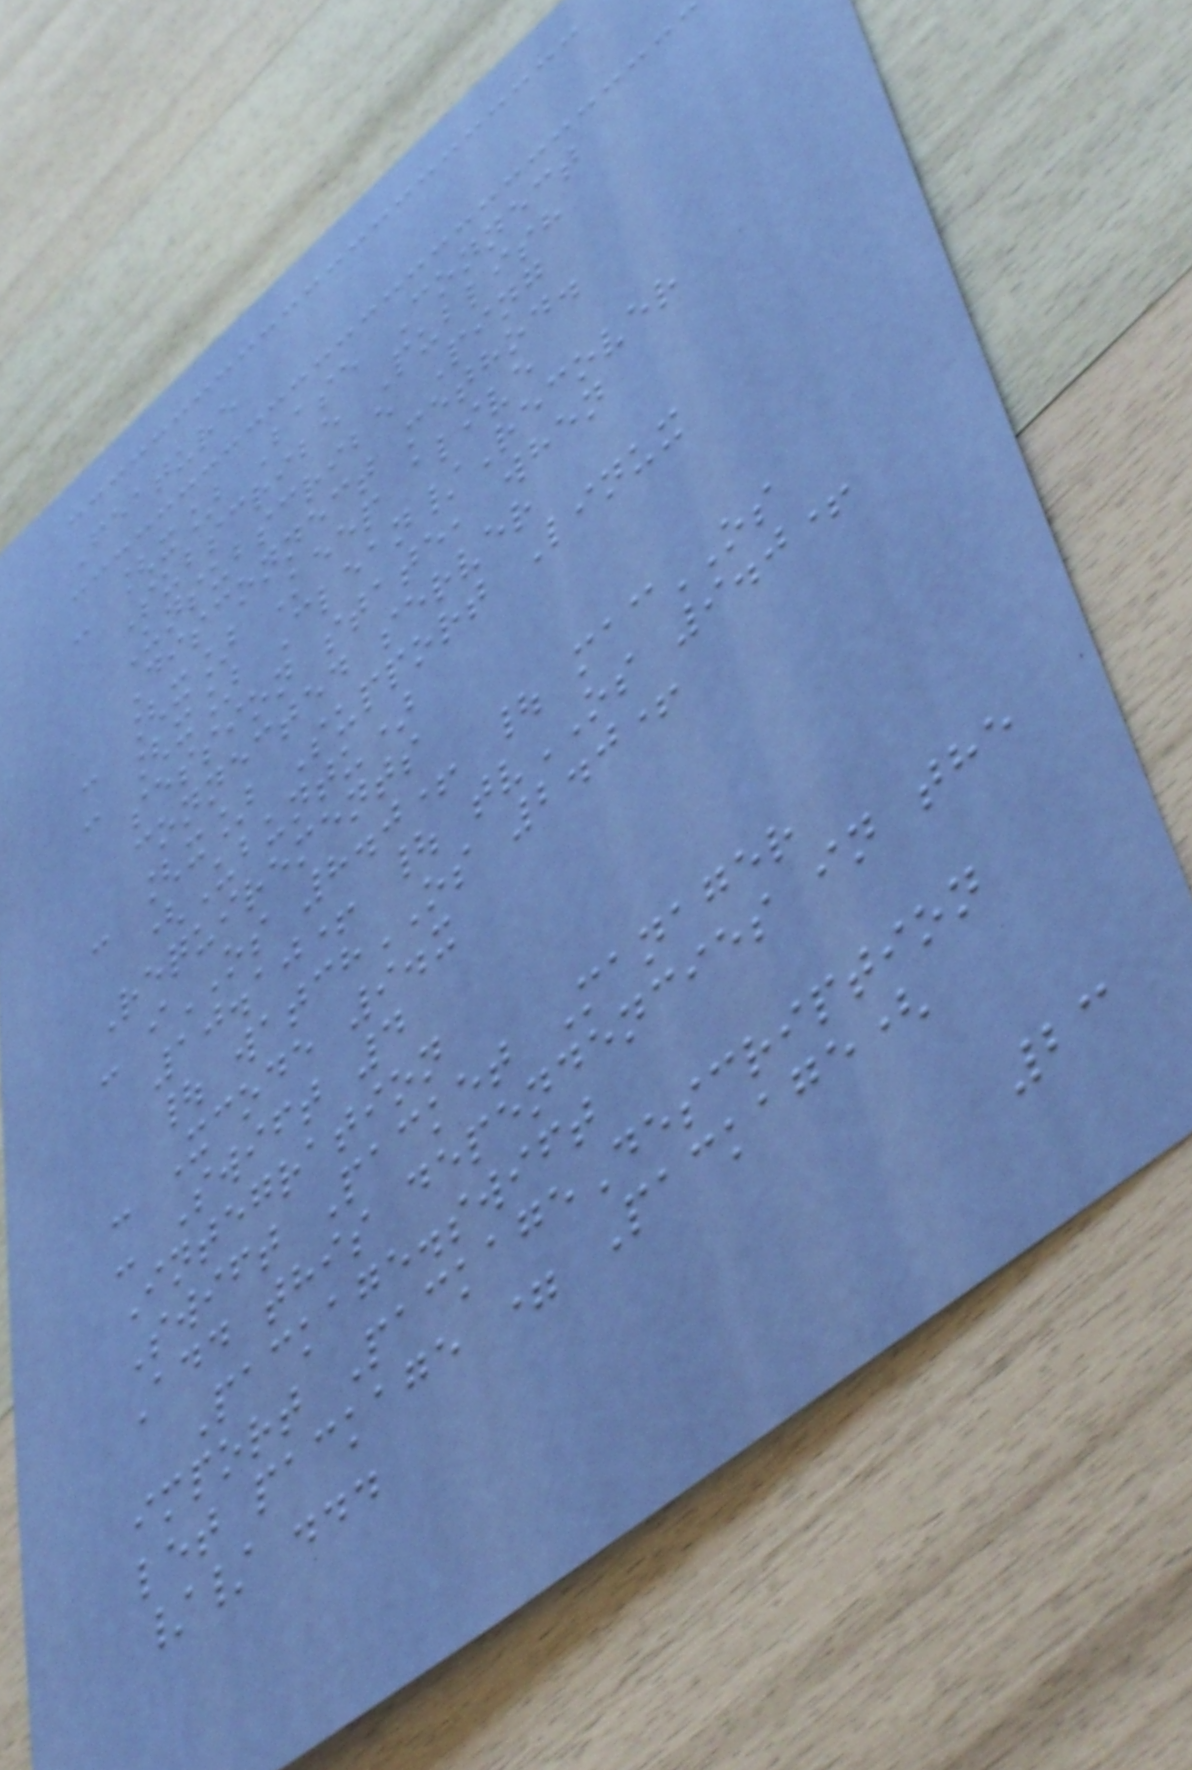Feature
- [x] Base Connect
Subscribe Publish
Unsubscribe Ping
Disconnect method.
- [x] Keep alive
- [x] Clean/Recover
session state, when
connected server
- [x] Support Linux
(Ubuntu)
Requirements
- iOS 8.0+ | macOS
10.10+ | tvOS 9.0+
| watchOS 2.0+
- Xcode 9.x
- Swift 4
Integration
Swift Packet Manager
Add this dependencies in the
Package.swift
import PackageDescription
let package = Package(
// ...
23
